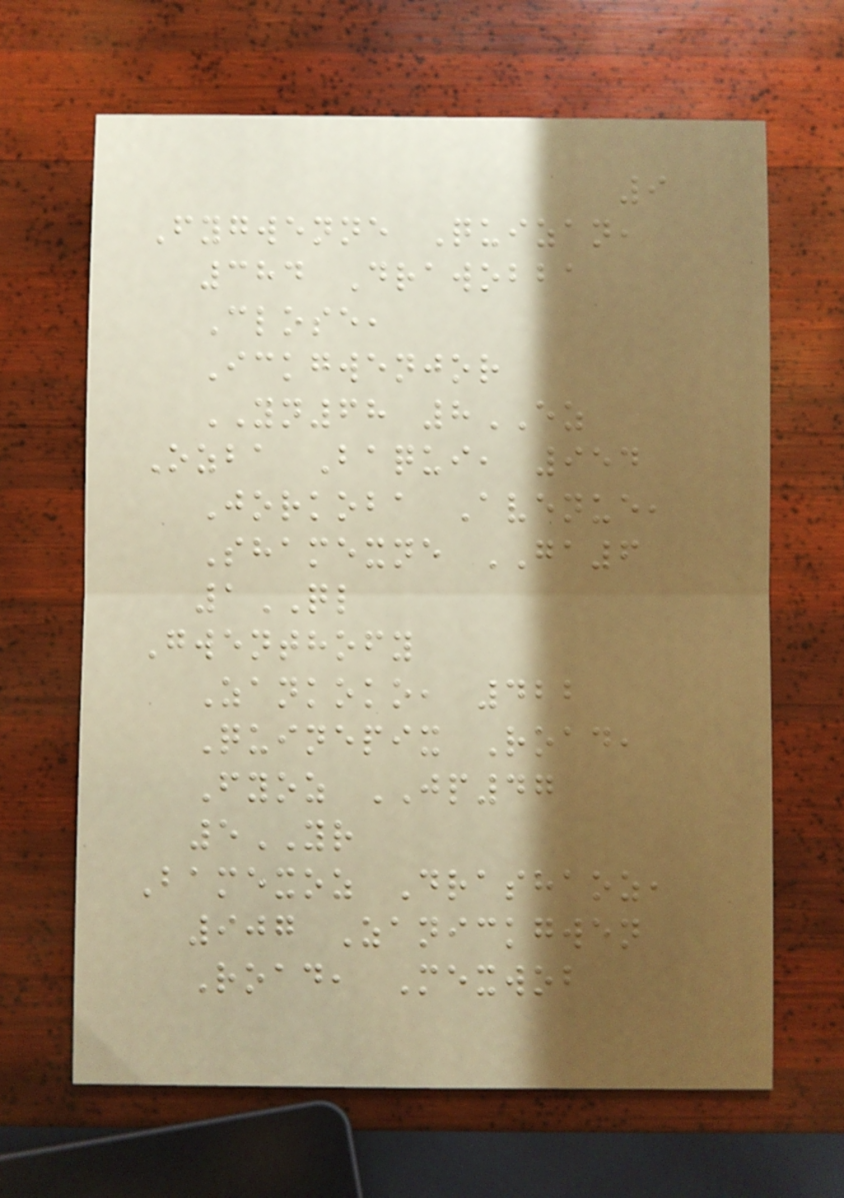9
Fygwenne Quizan,
384 Drawobba
Close,
Ickgwenjor
YN68 8EZ
Ozba Baqui, 954
Jorkoba Avenue,
Shamexne GA6
1QL
Gwenthofy
Zankoko, 422
Quinepix Road,
Fyoz JP47
5YR
Bamexoz Drashaoz,
907 Zanickgwen
Road, Mexwob
